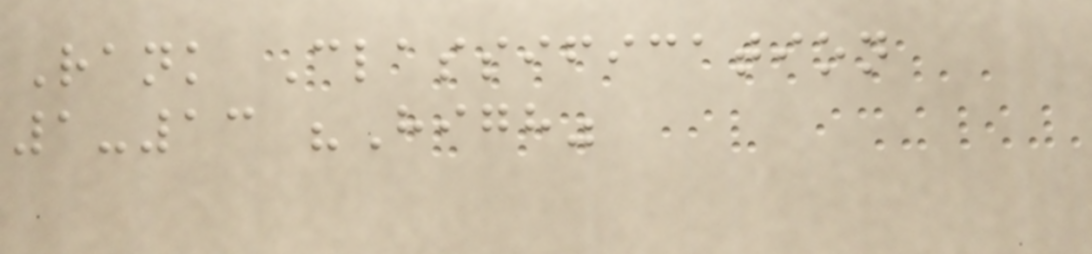Rank Classification
1-13 "High"
